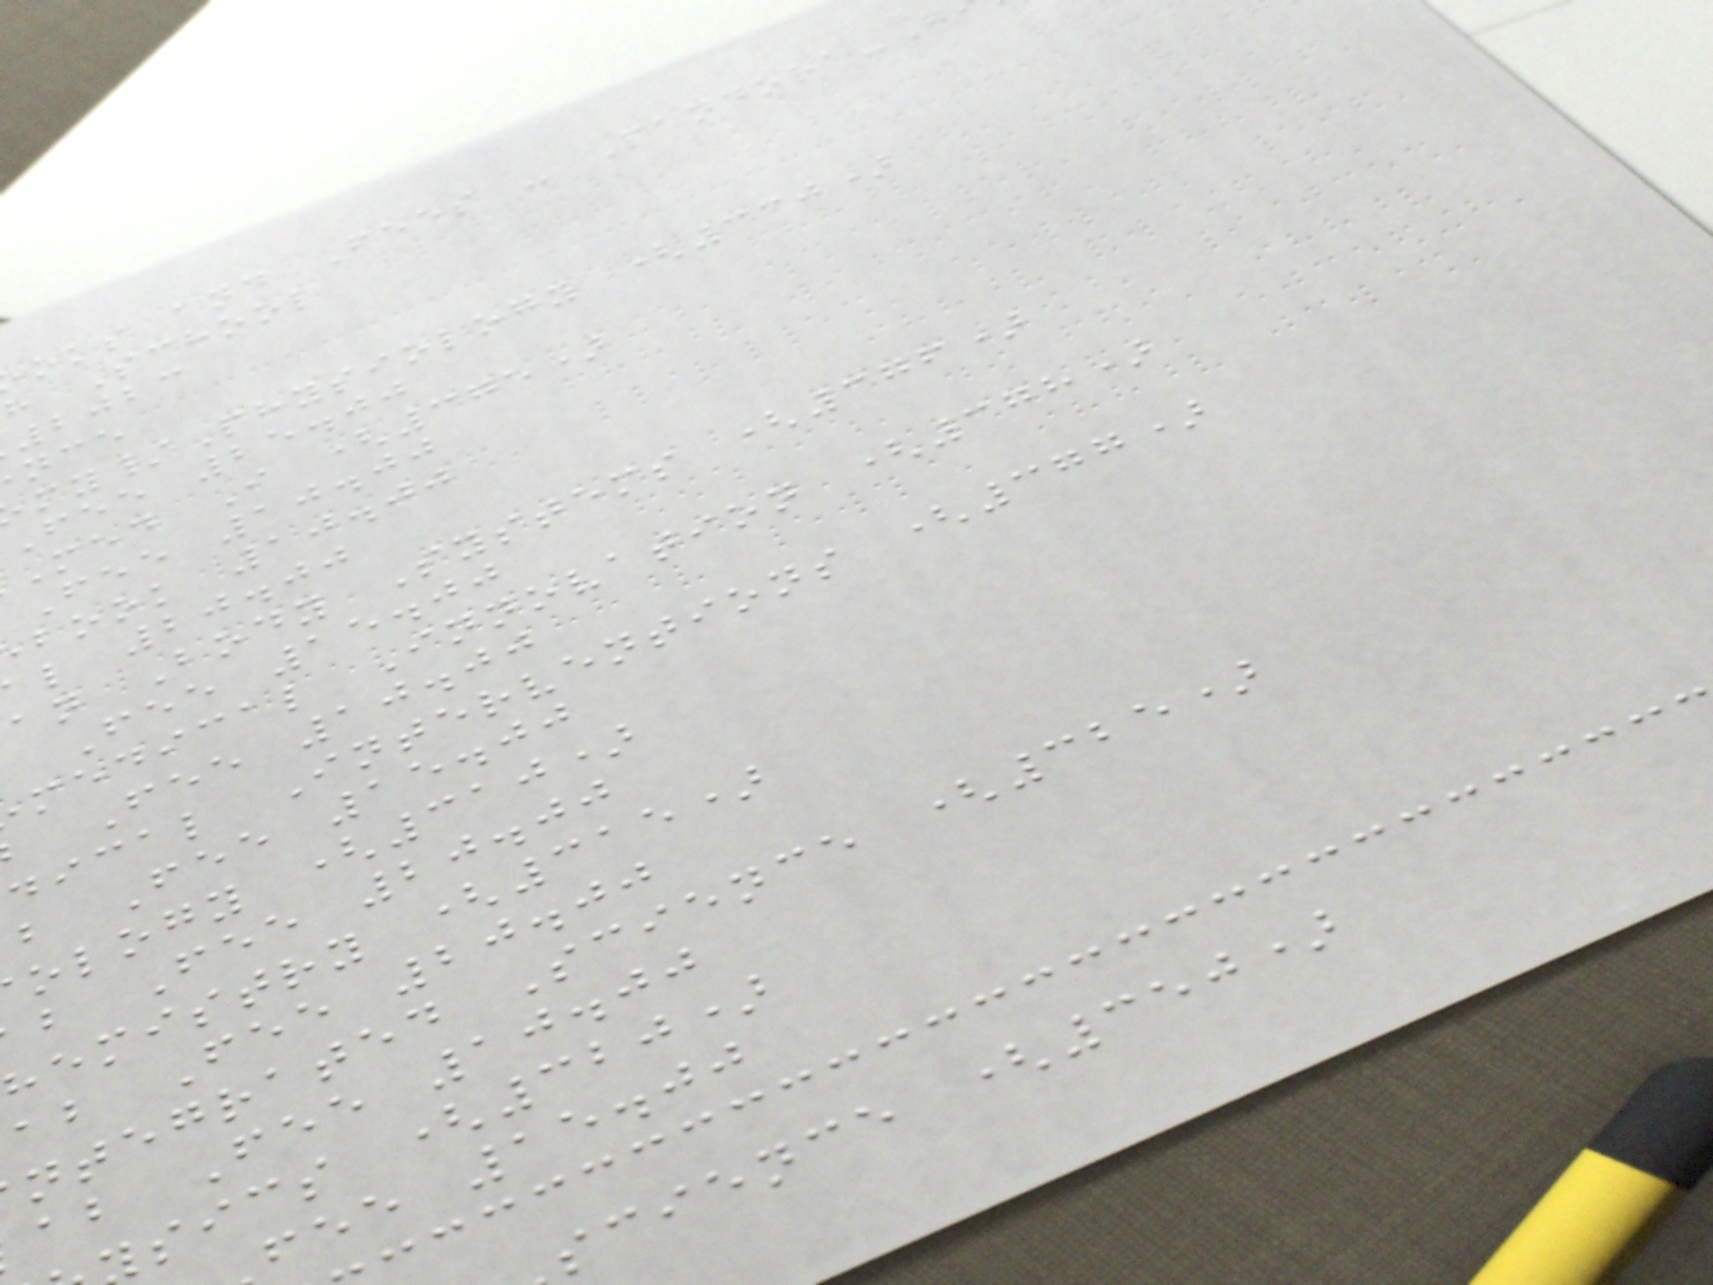oks and Fees - Pandora-G
h School
2023
my/Physiology (330)
Fee 25.00
Med I (375)
Fee 10.00
book 10.00
l 20.00
an Body Systems (376)
Fee 15.00
medical Innovation (378)
Fee 10.00
dical Interventions (377)
b Fee 15.00
ology (310)
b Fee 20.00
hemistry (315)
ab Fee 20.00
ntegrated Science (325)
ab Fee 10.00
sics (320)
fee 15.00
science (350)
